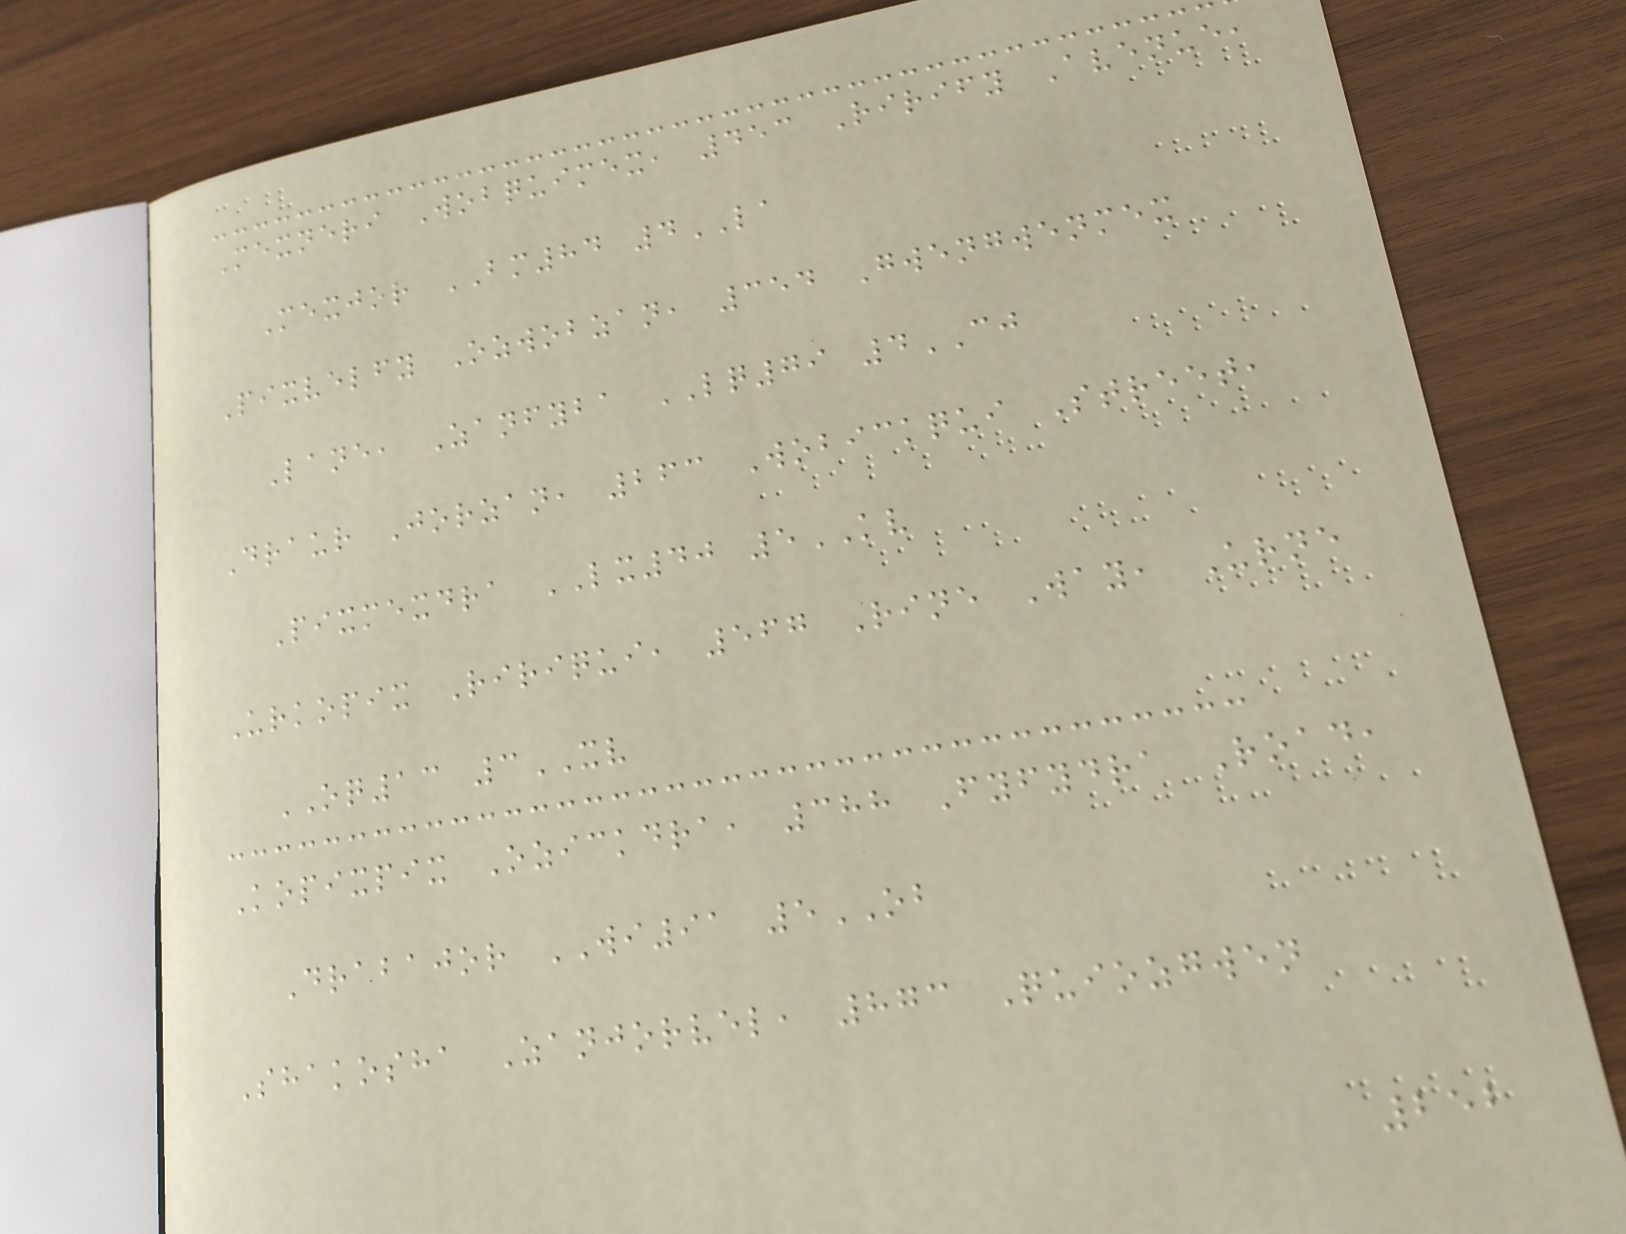Mexneri Wobquimex, 453 Rirify Avenue,
Mexjor BM84 4LA
Pixvelfy Ozwobzan, 354 Gwengwenmex
Lane, Zanfyba LQ79 4CJ
Draur Jorzan, 263 Wobickqui Street,
Pixmexdra LX40 5KV
Urkopix Ririqui, 567 Rine Way, Urne
OQ13 3XV
Kopixpix Ozickdra, 388 Fyfydra Road,
Drabajor WI91 5OB
Shakosha Zanjorvel, 873 Quiozgwen
252
